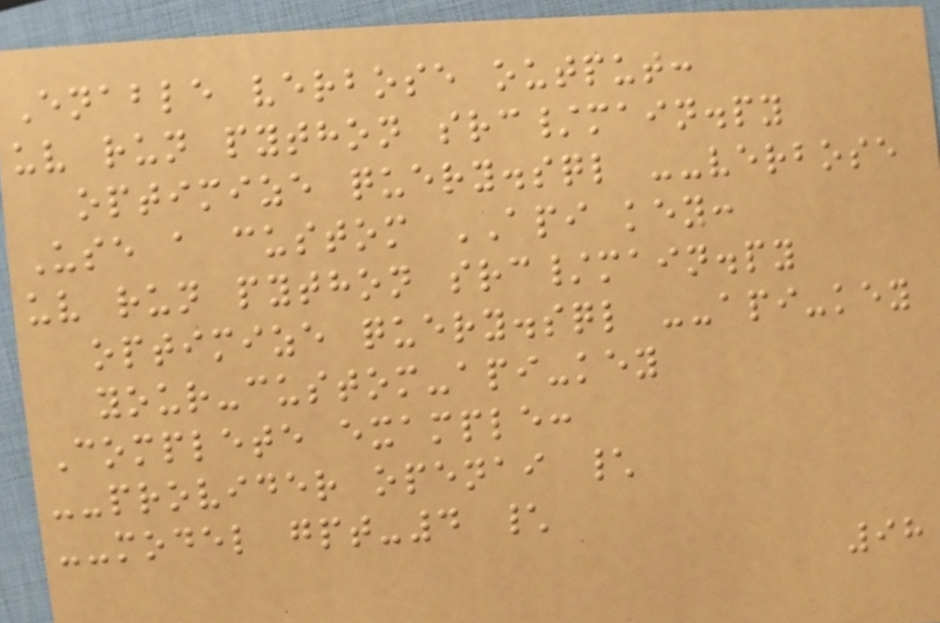Enable verbose output:
uv run python src/main.py
optimize query.sql --verbose
Use a custom API key:
uv run python src/main.py
optimize query.sql --api-key
your-custom-api-key
Complete example:
--provider openai \
--model gpt-4 \
98
